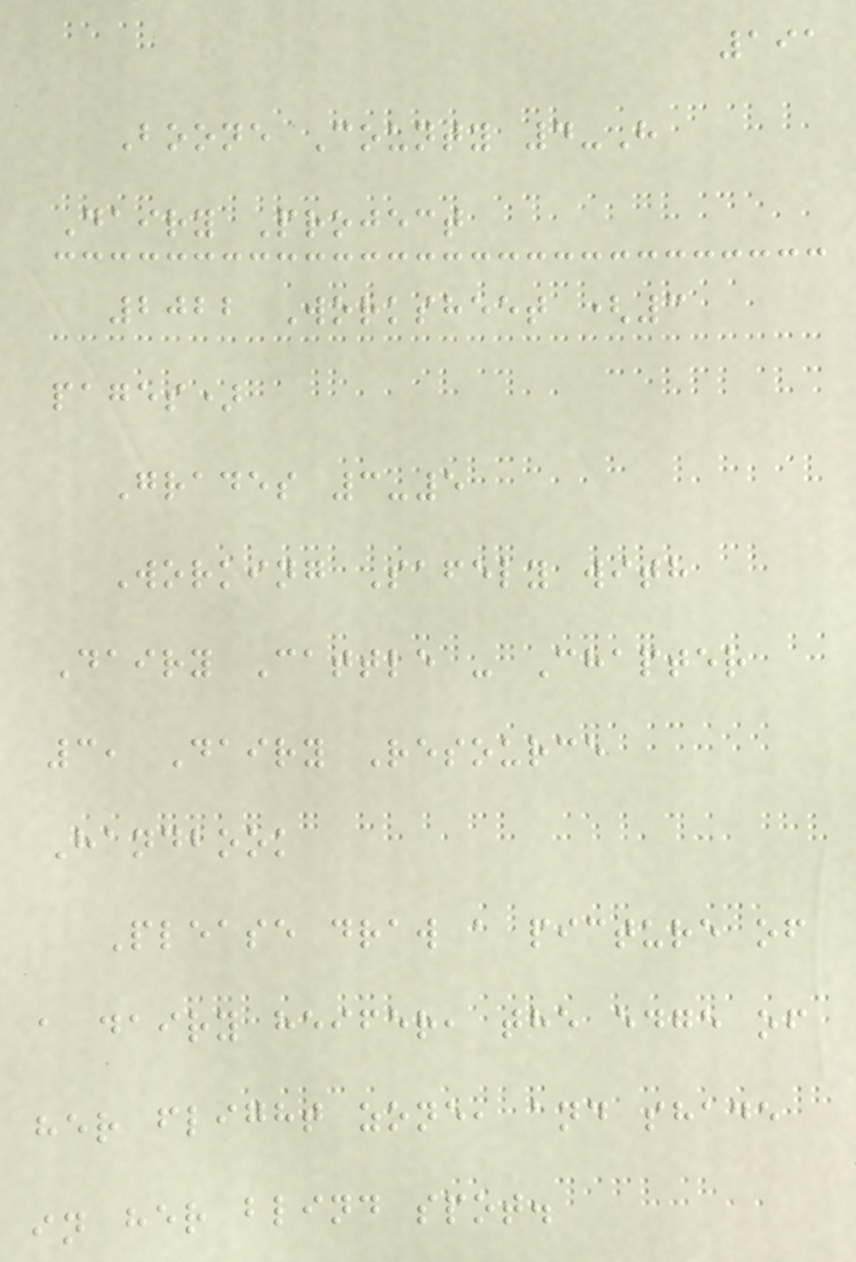191
Boone County 4-H
Dairy Project
2022 Worksheet (3
pages)
Grades 3-5
Working Safely with
Dairy Cattle - Chapter
3, Dairy Resource
Handbook
Please draw a picture of
a dairy heifer, the edge of
her flight zone, and shade
in her blind spot.
